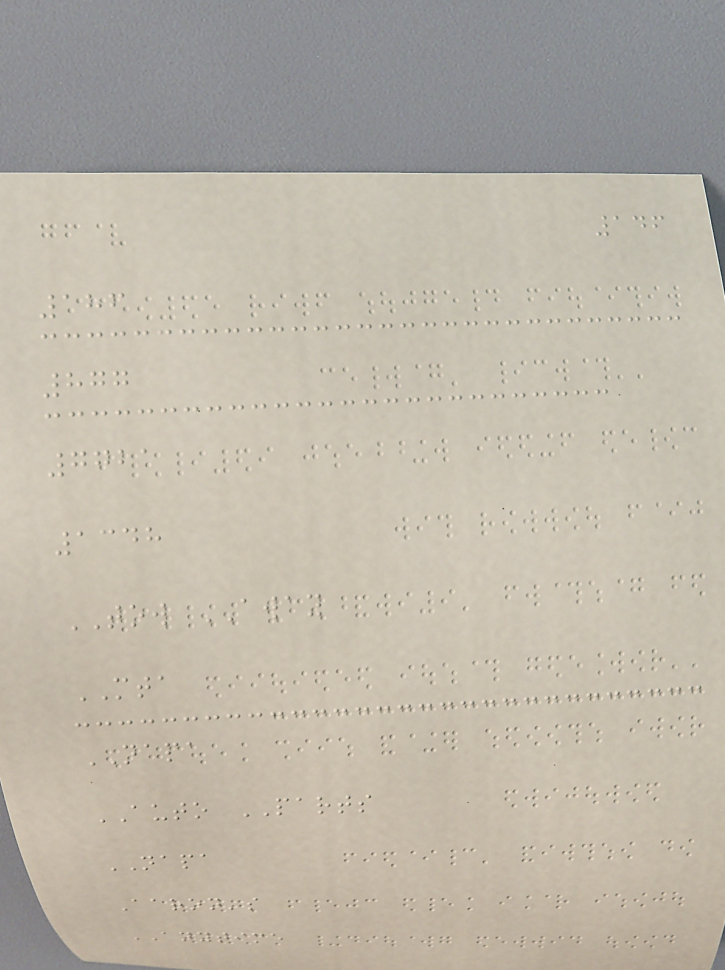146
186
877
7721
1348
TOW AWAY
MTA
NAPA
AUTO PARTS
NAPA
Aaron's
ANYTIME
